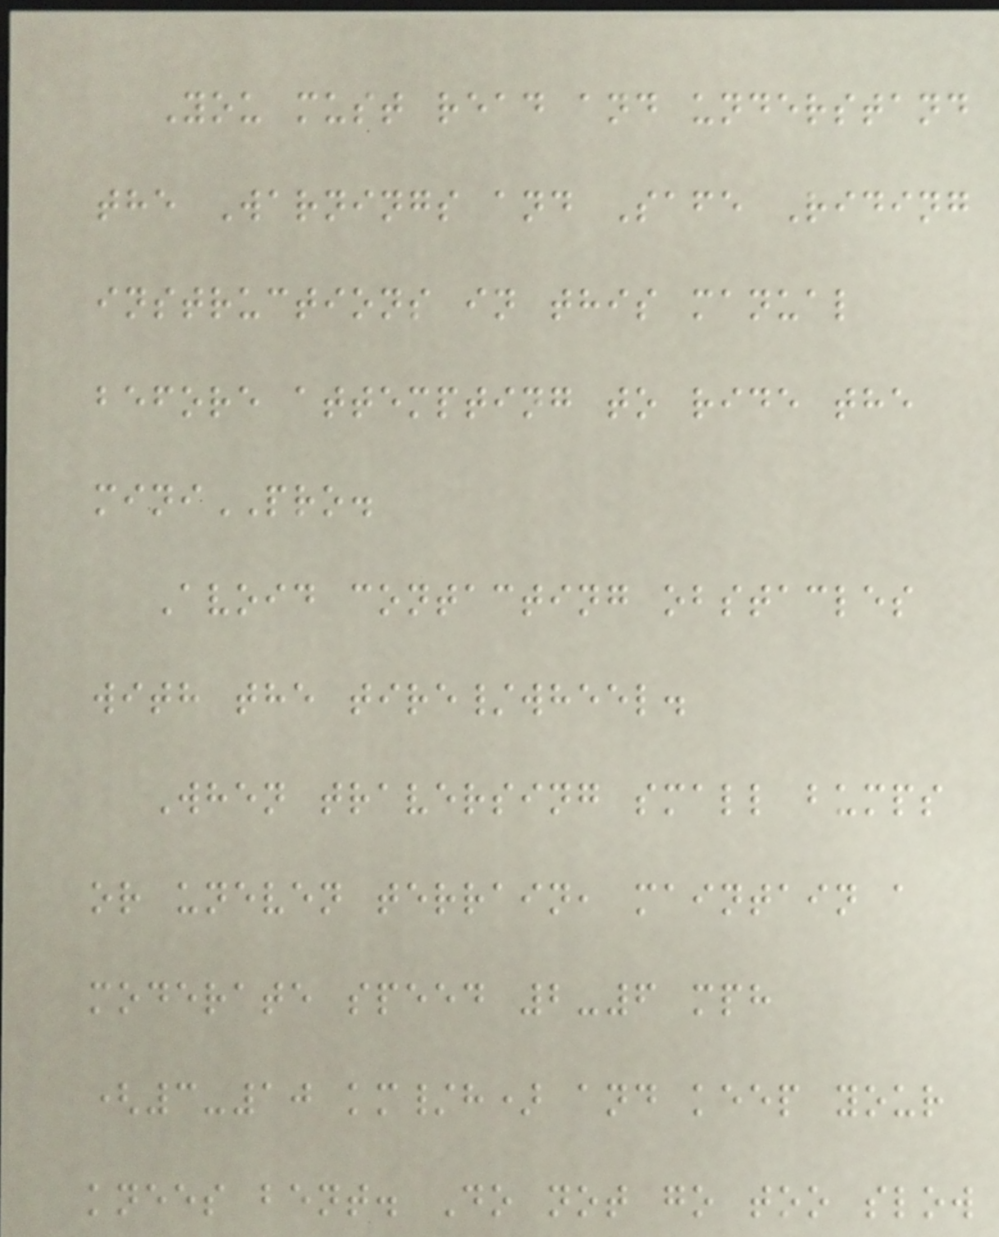You must read and understand
the Warnings and Safe Riding
instructions in this manual
before attempting to ride the
miniPRO.
Avoid contacting obstacles
with the tire/wheel.
When traversing small bumps
or uneven terrain, maintain a
moderate speed 2-6 mph
(3-10 km/h) and keep your
knees bent. Do not go too slow
